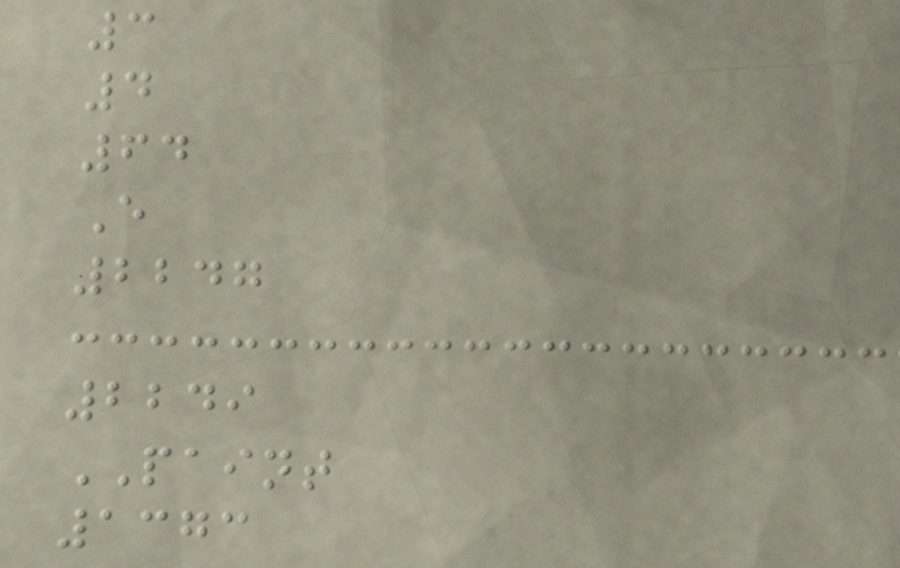3
4
64
E
2247
2249
PAINT
1373
